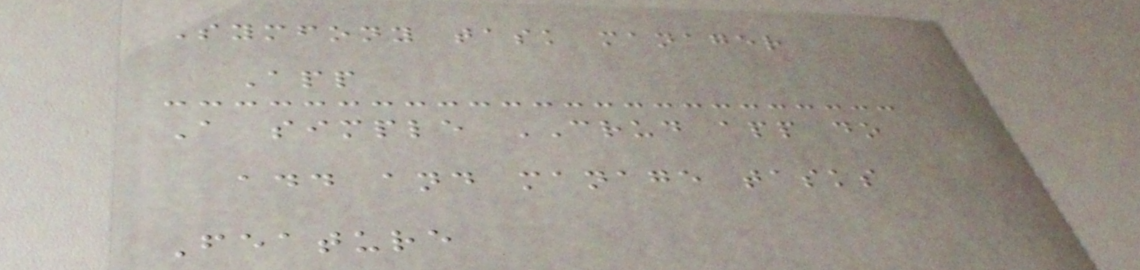Symfony task manager
App
A simple CRUD app do
add and manage tasks
Feature
